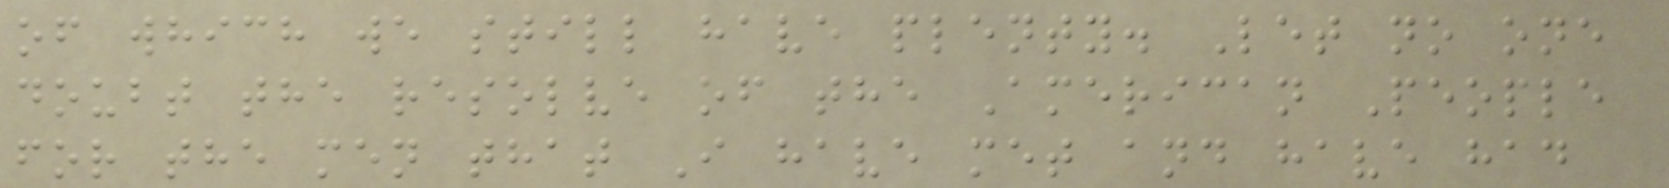of which we still have plenty. Let no one
doubt the resolve of the American People
for the men that I have met and have had
